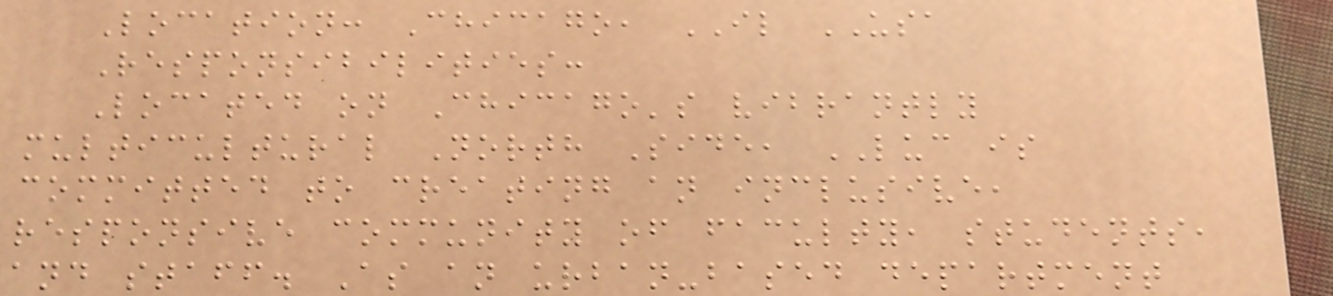Location: Chicago, IL USA
Responsibilities:
Located on Chicago's vibrantly
multicultural North Side, LUC is
committed to creating an inclusive,
responsive community of faculty, students,
and staff. As an urban-based department
